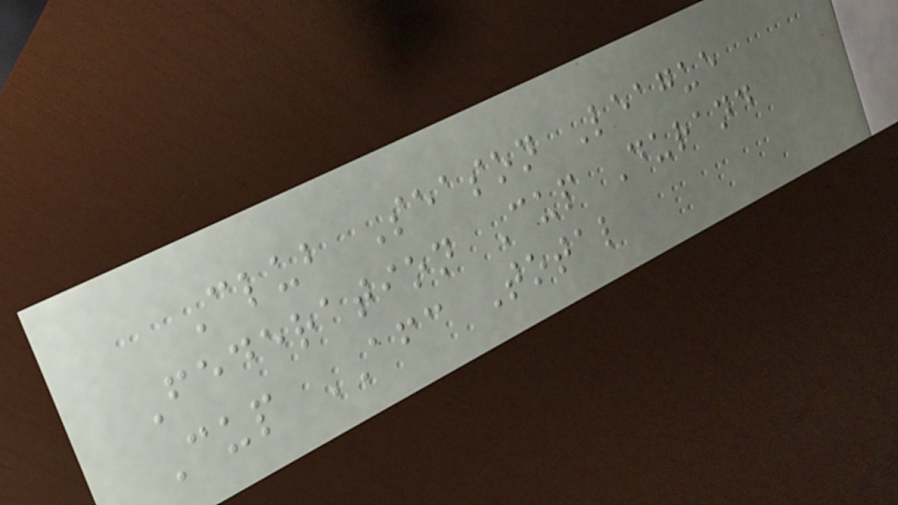Club Season League
Federation Cup Durand
Cup AFC Total
